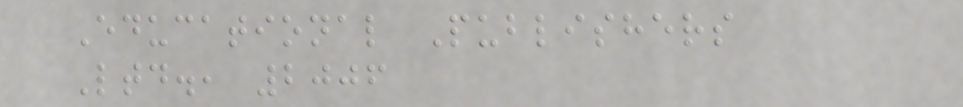Educational Publishers
Ltd., 2006
